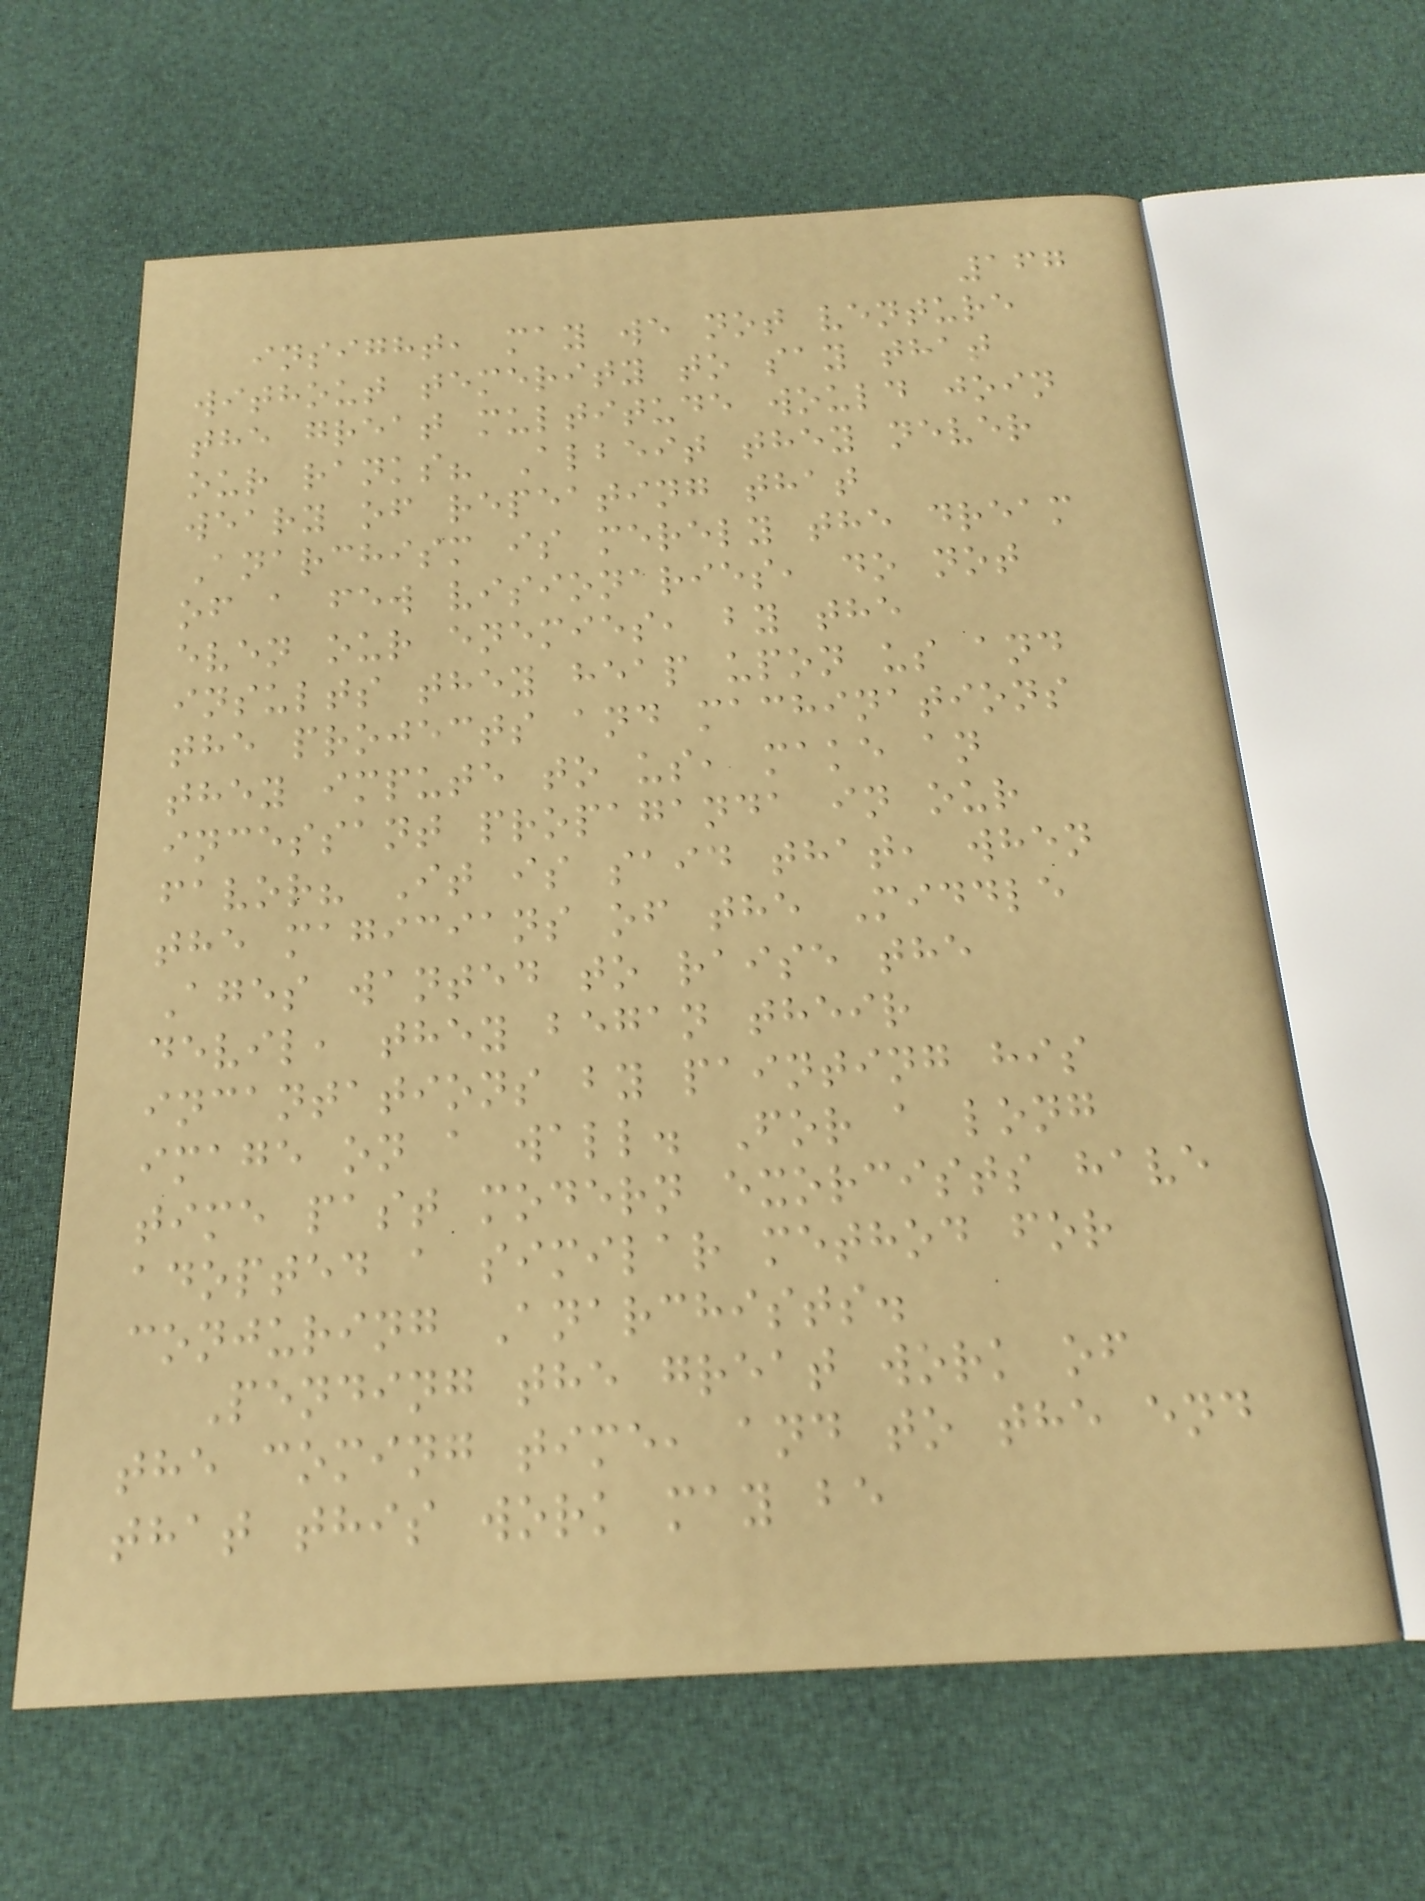167
insight, may we not venture
without temerity to say that
the great multitude would join
our ranks? Albeit they never
weary of repeating that
Anarchism is merely the dream
of a few visionaries, do not
even our enemies, by the
insults they heap upon us and
the projects and machinations
they impute to us, make an
incessant propaganda in our
favor? It is said that, when
the magicians of the Middle
Ages wanted to raise the
devil, they began their
incantations by painting his
image on a wall. For a long
time past modern exorcists have
adopted a similar method for
conjuring Anarchists.
Pending the great work of
the coming time, and to the end
that this work may be
